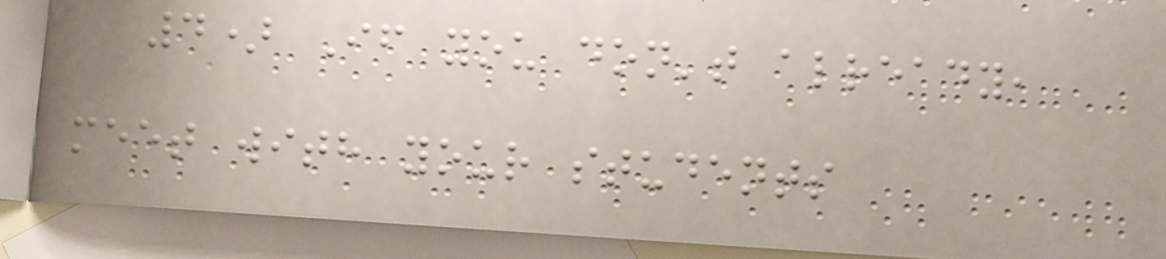4) If you don't already,
meet with your students
